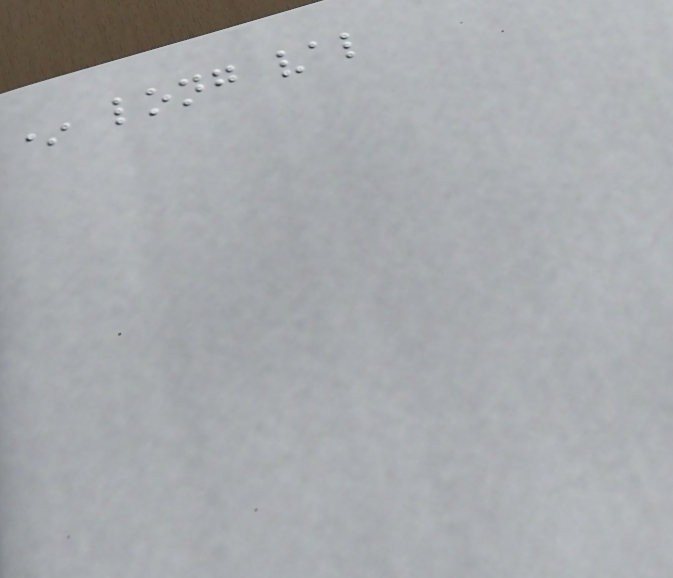* long val
